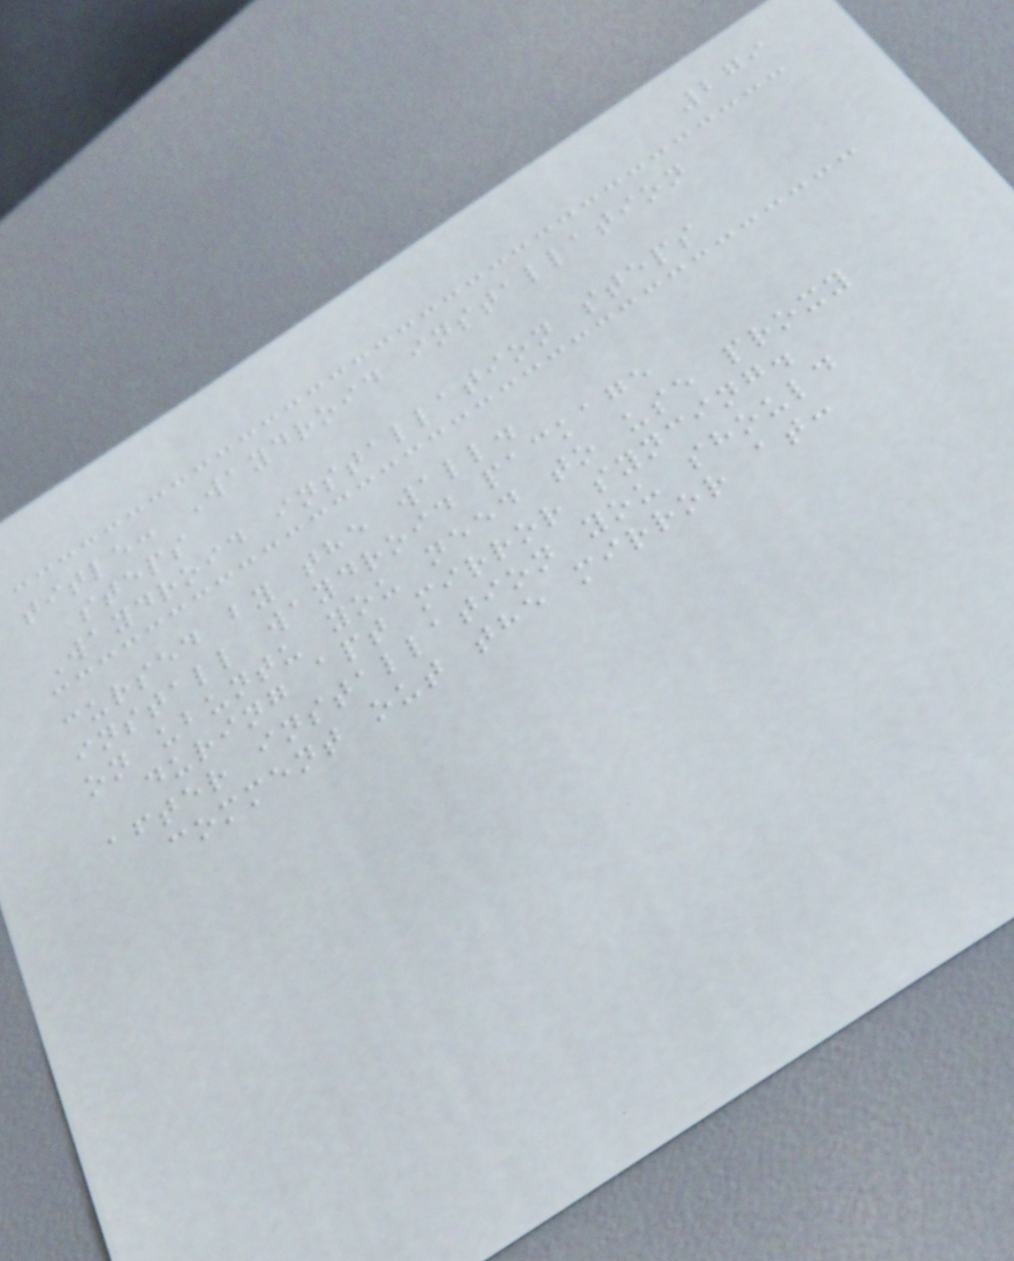279
title: Waydroid installation
steps
Waydroid installation steps
cursed by the wall.
install waydroid package
on ubuntu you need to use proxy
during apt mirror syncing.
after installation you should
comment out the mirror at:
